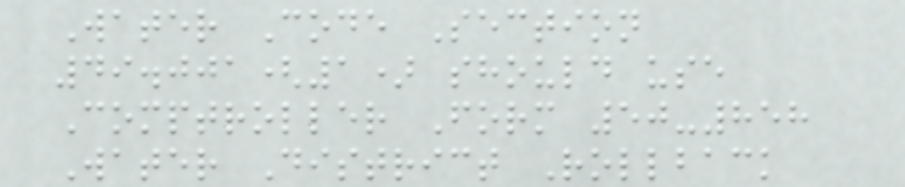Water Code Section
49.001(1) should use
Comptroller Form 50-858
Water District Rollback
